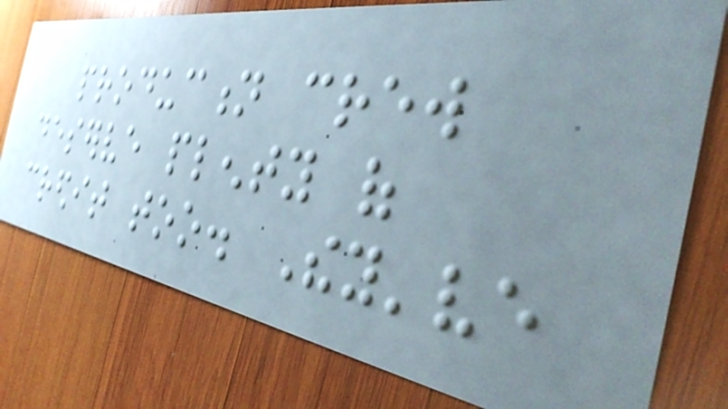production crew
deserve plenty of
credit too. They've
